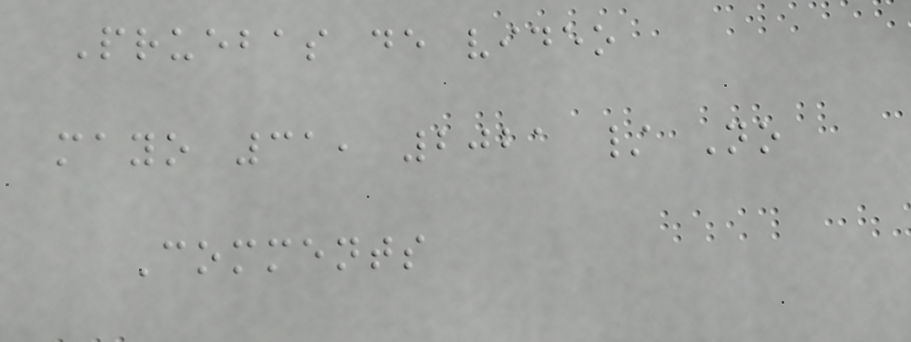Pruebas de video
mayo 31, 2021 / No
Comments
